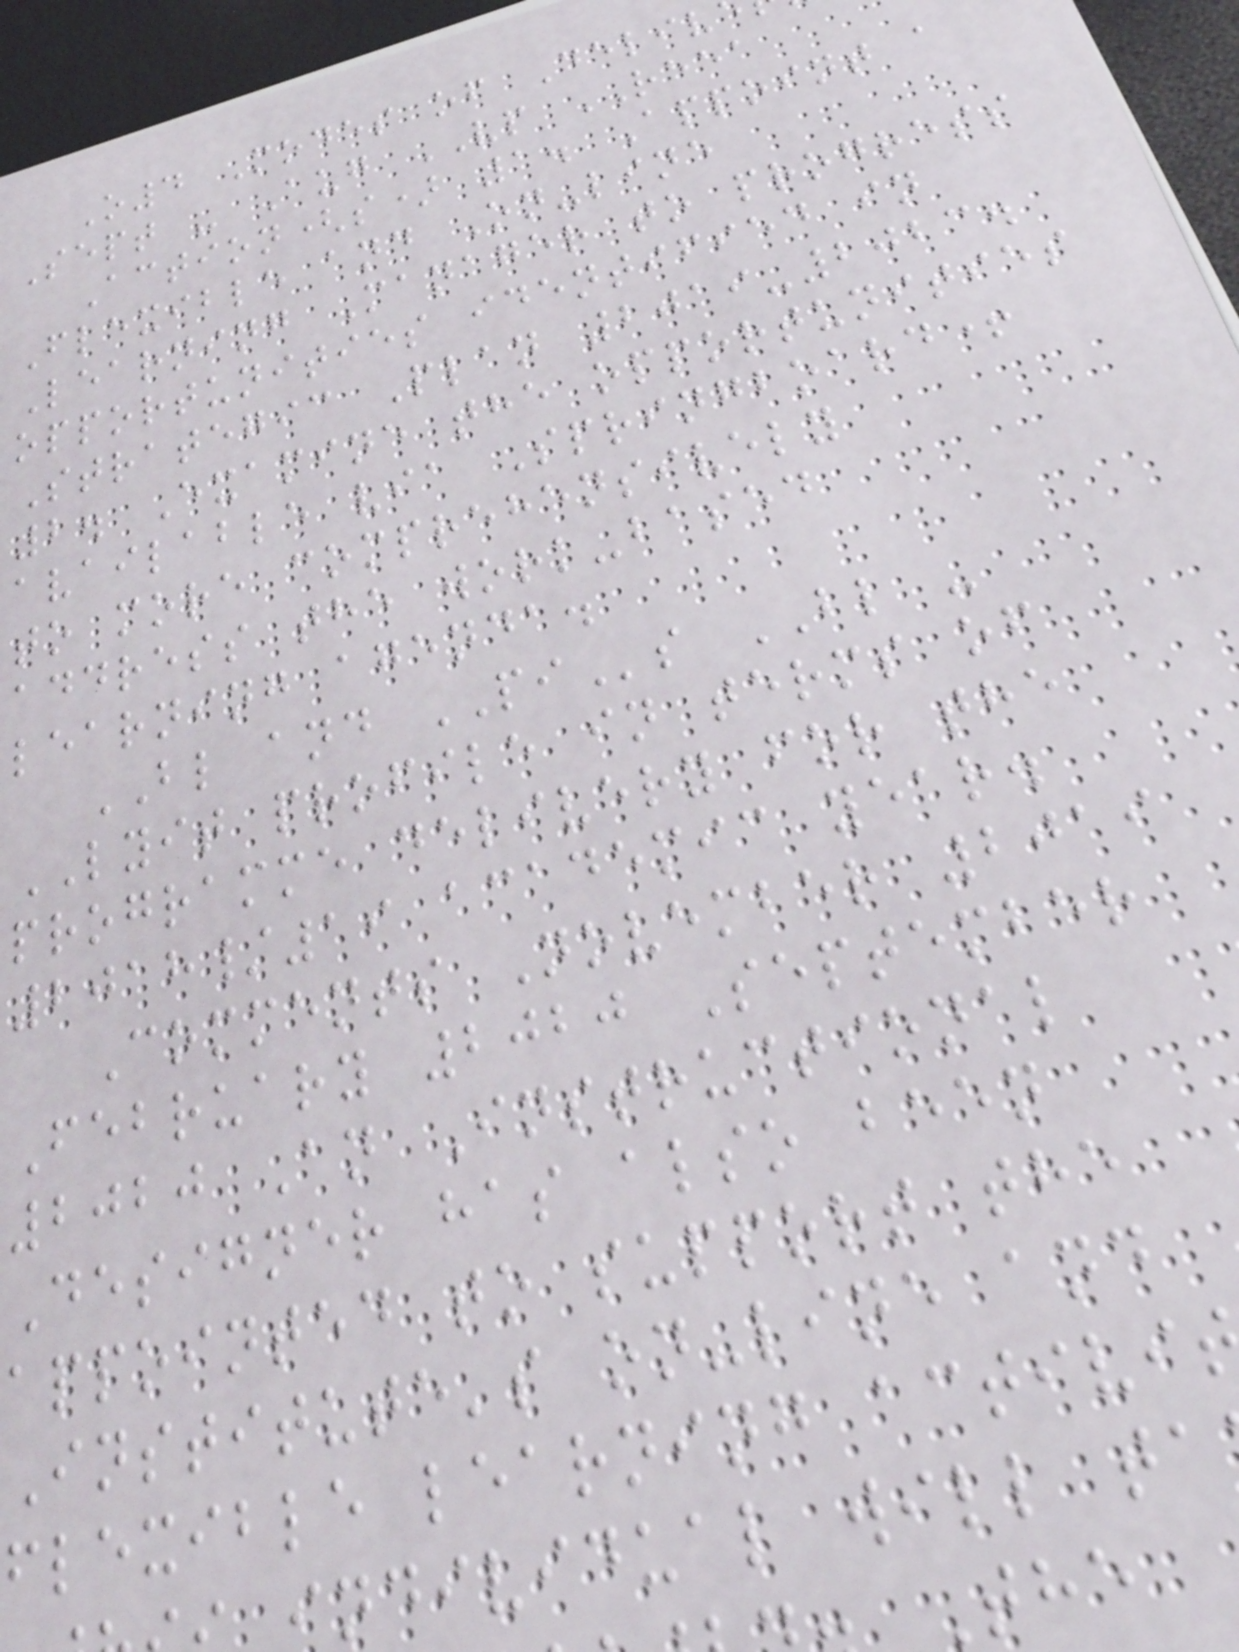O4 Modes of Deliv
Sept - Aug VP REEA
Action(s) 1. Appoint a
Flexible and On-line
Learning Manager to progress
opportunities identified in
Strategic Plan 2019-2023.
2. Examine the opportunities
available via Springboard+
to more comprehensively
address the work-based
learning agenda.
BL and PIs BL -
LYIT profile in terms of
programme delivery for the
2018/19 academic year.
Comments November 2019
February 2020 September
2020 An Instructional
Designer has also been
appointed to support the
Institute's on-line and
flexible learning activi
individual will ta
